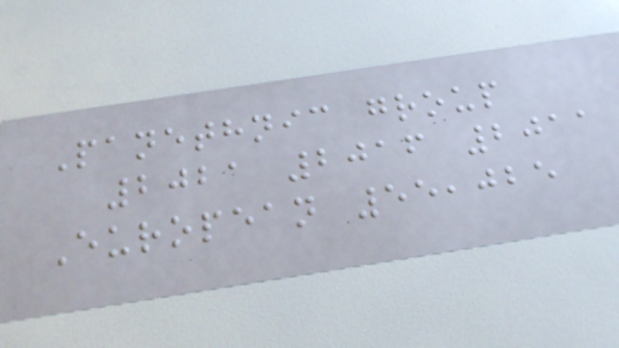Panethnic group
2021 2016 2011
European 55,025
